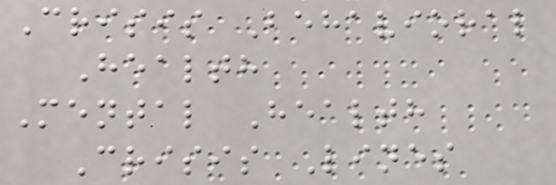Crisis Behavioral
Health
Mental Health
Crisis Lines
